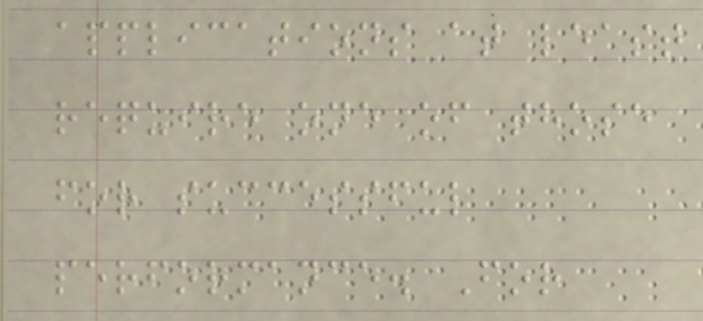applications at least
require one of those
for successful
performance. For
